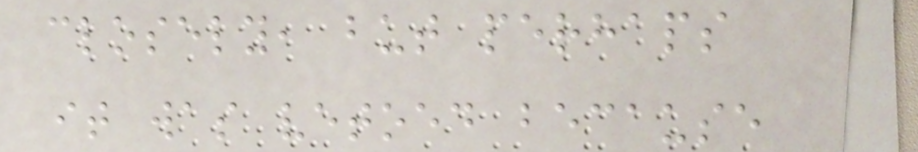closely, but perhaps
it was vetoed because
